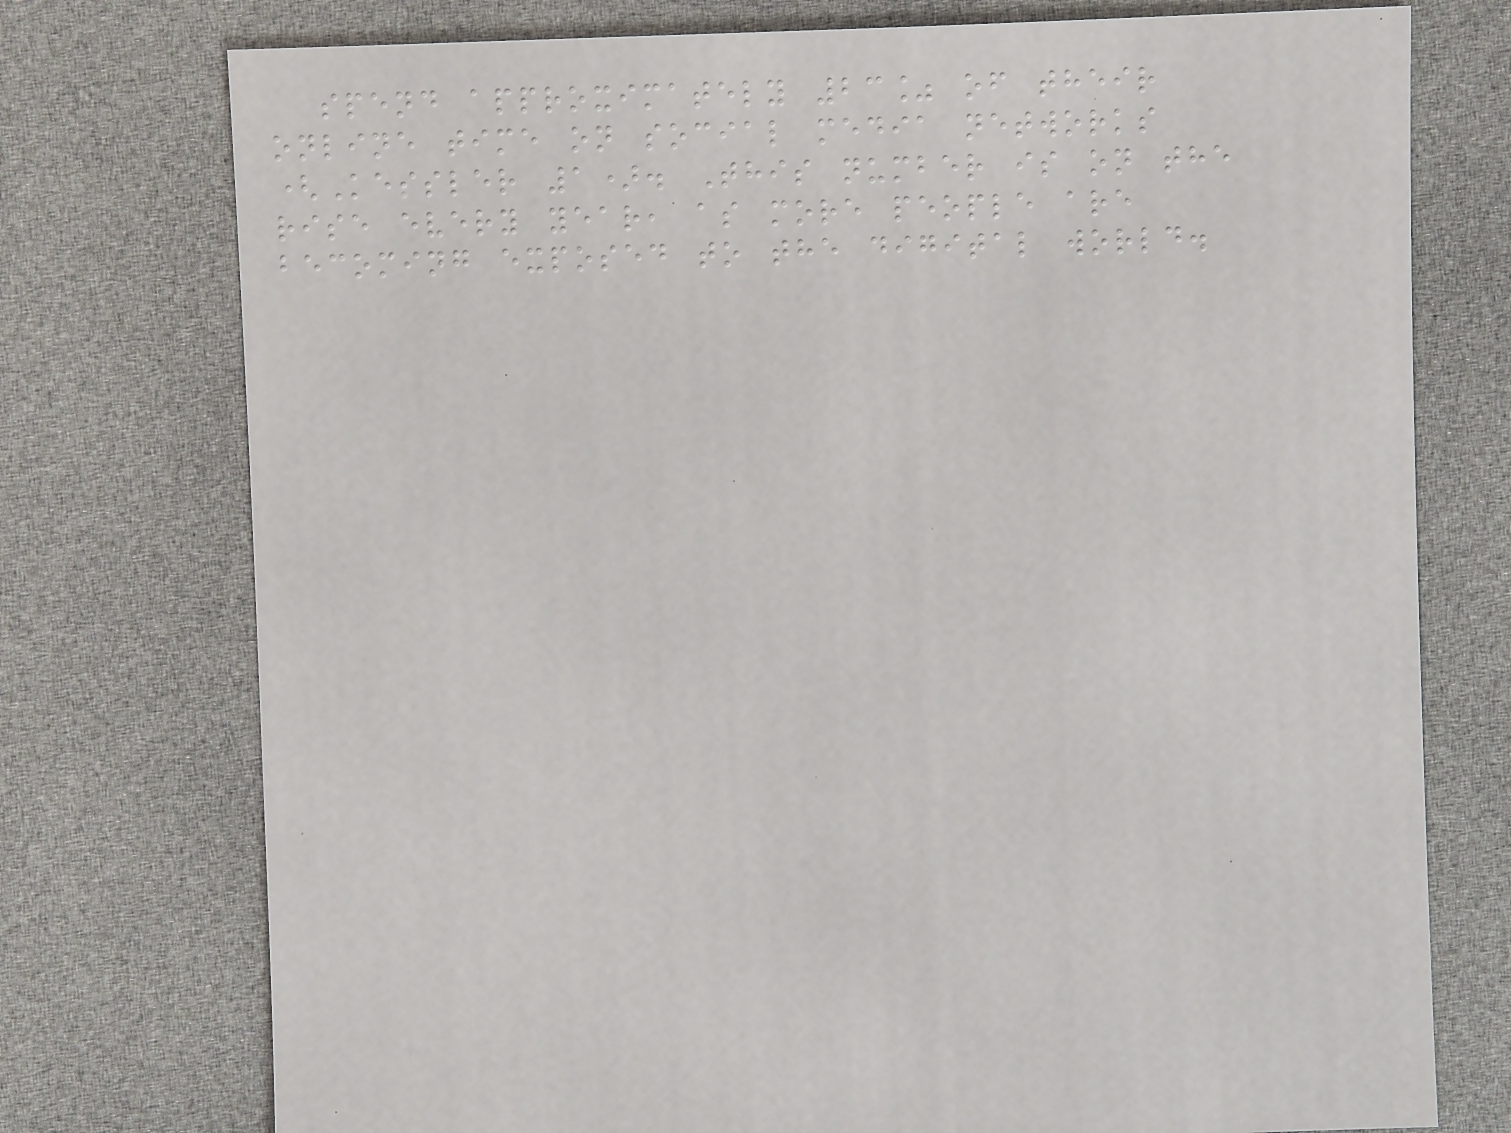spend approximately 23% of their
online time on social media networks
(Kessler 1). This number is on the
rise every year, as more people are
becoming exposed to the digital world.
